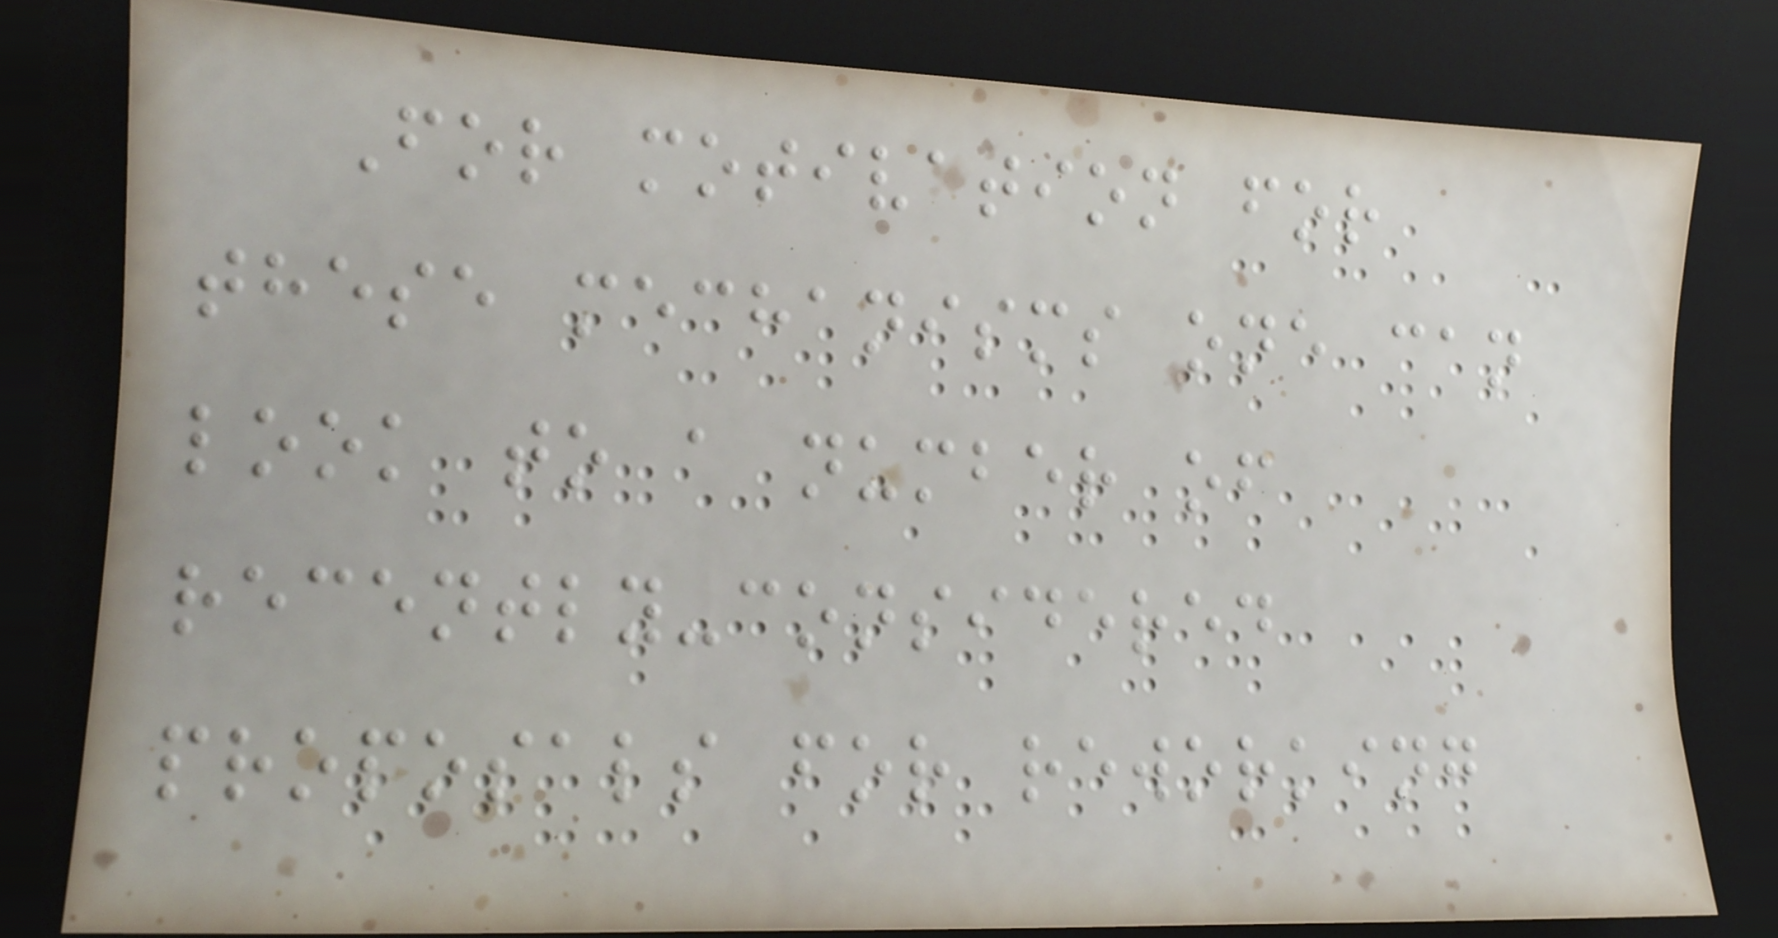For motivation for
these mechanisms one can
look to a number of
recently-considered
proposals for reworking
